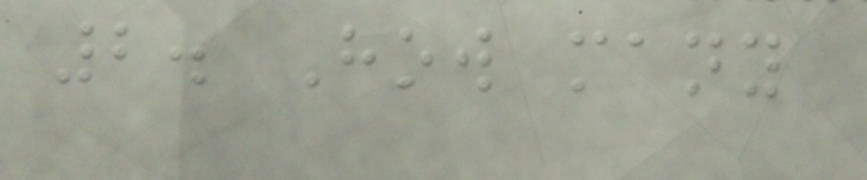2. How many
